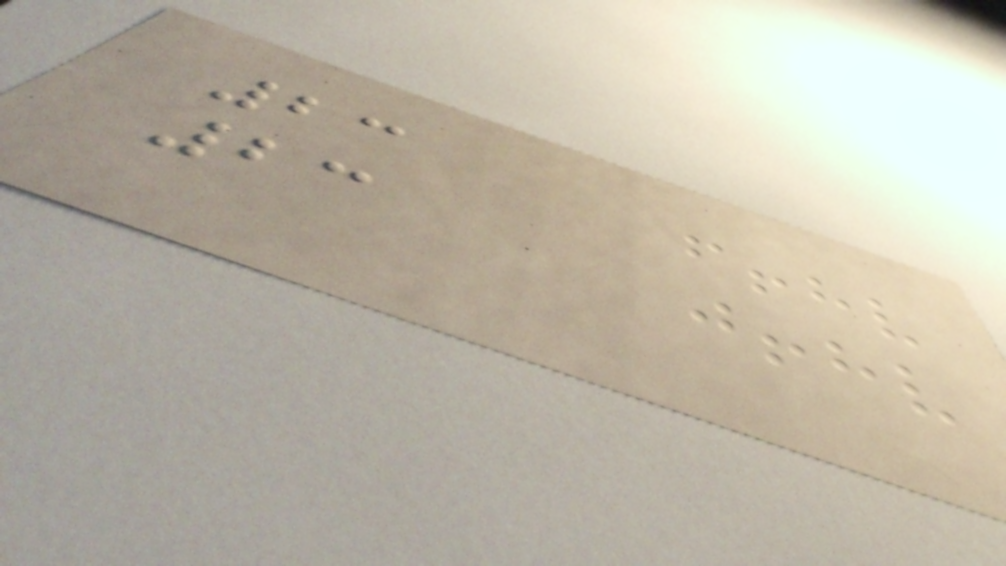23
23
